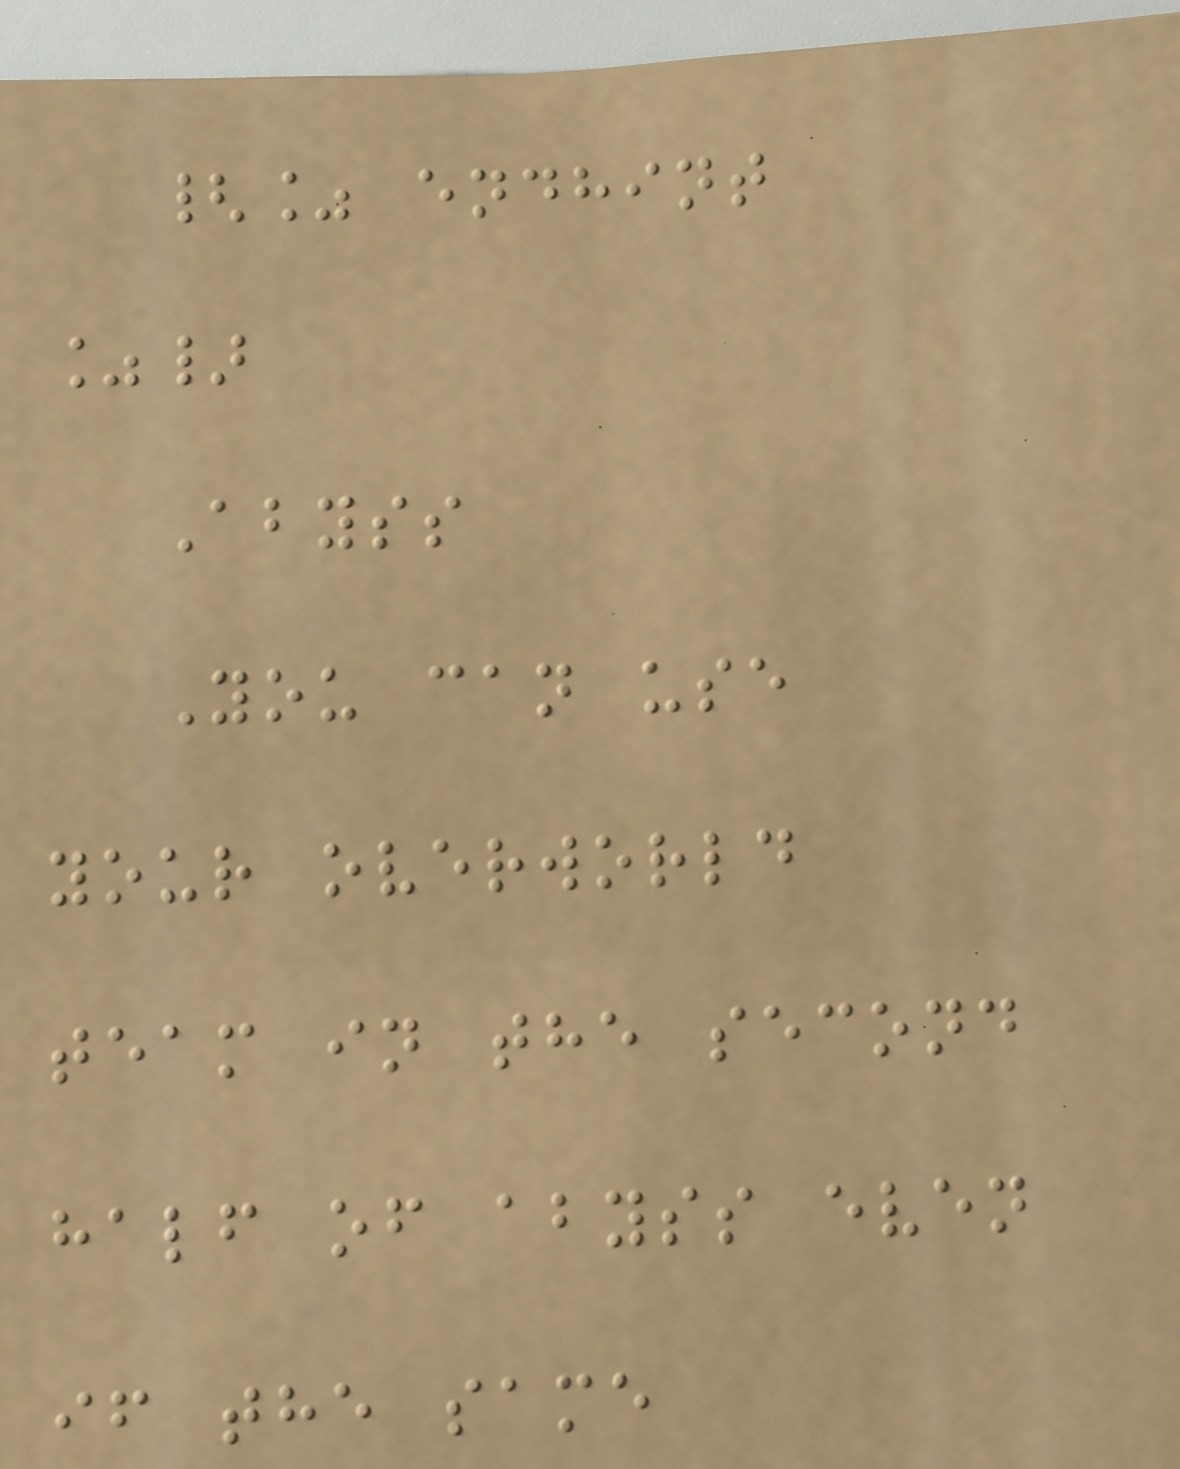{% endhint
%}
Abyss
You can use
your overworld
team in the second
half of abyss even
if the same
